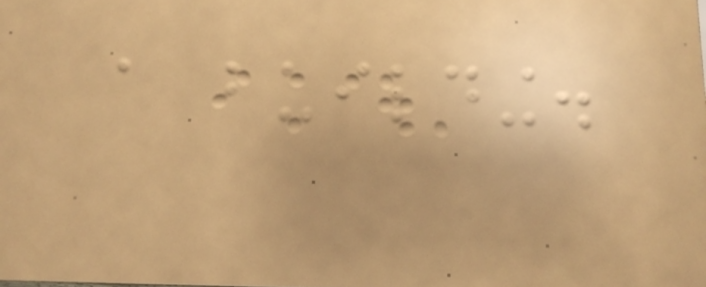a building.
